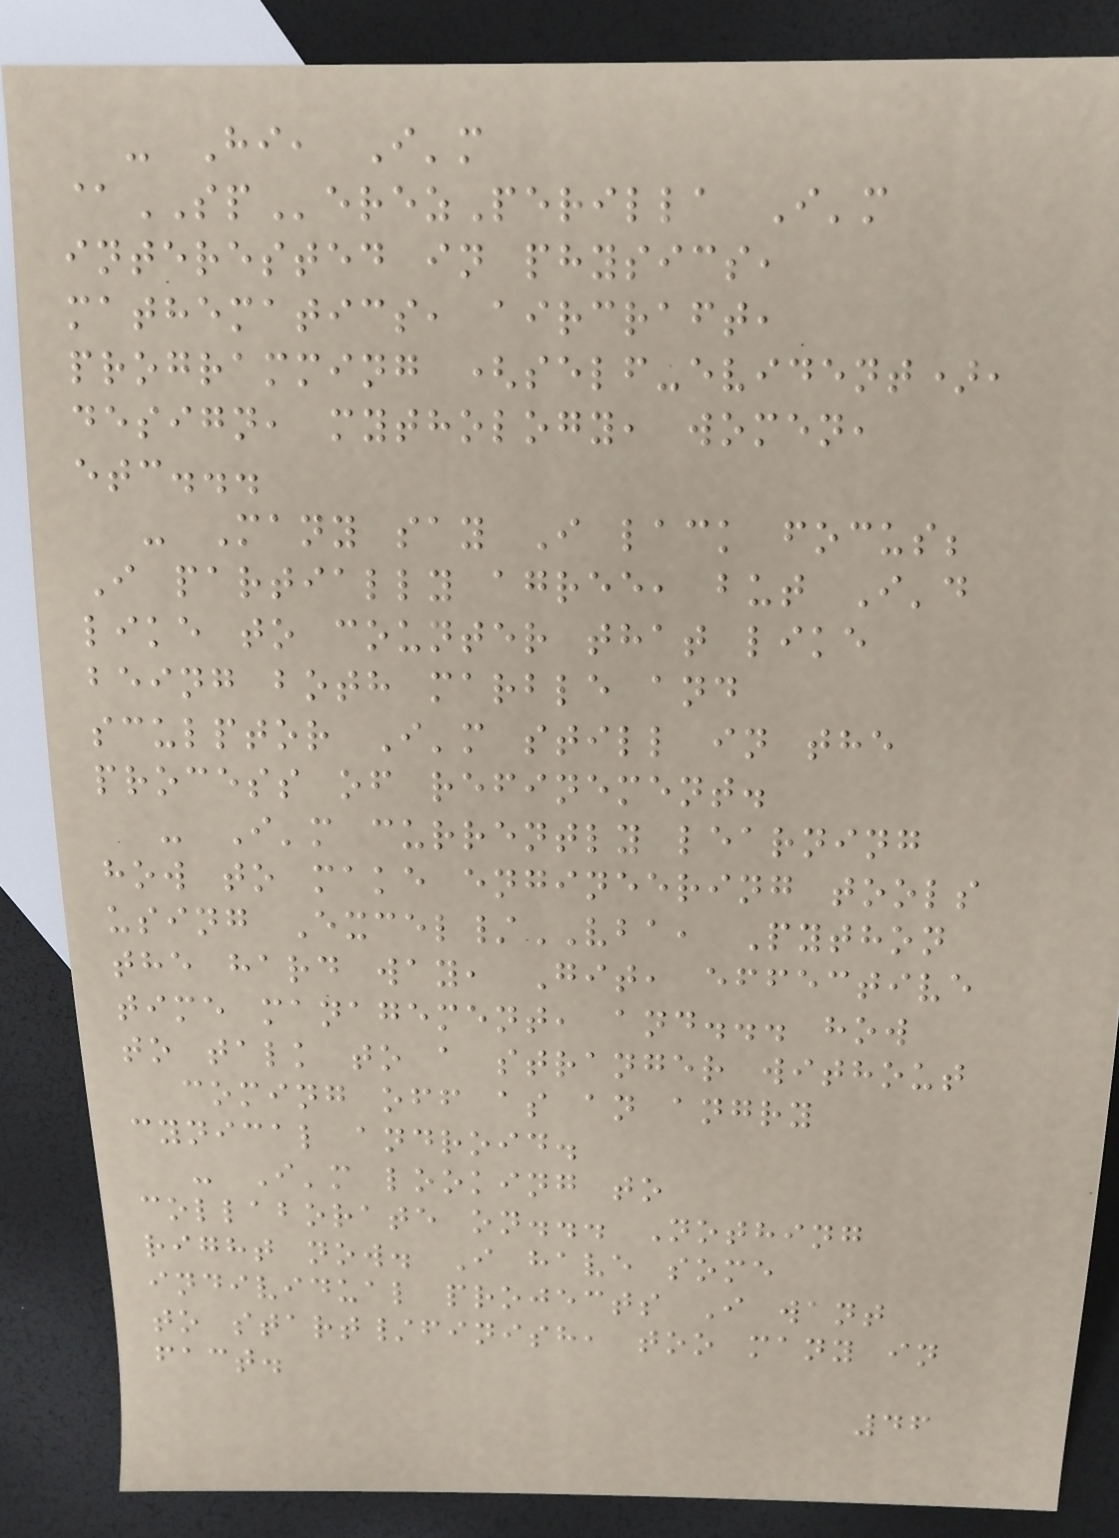- Hi, I'm
@SPerezPerilla I'm
interested in physics,
mathematics, aircraft,
programming (self-evident),
design, mythology, women,
etc...
- Many say I lack focus;
I partially agree, but I'd
like to counter that like
being both marble and
sculptor I'm still in the
process of refinement.
- I'm currently learning
how to make engineering tools
using Excel/VBA, Python
the hard way, Git, effective
time management, and... how
to talk to a stranger without
coming off as an angry
cynical android.
- I'm looking to
collaborate on... Nothing
right now. I have some
individual projects I want
to start/finish, too many in
fact.
46
